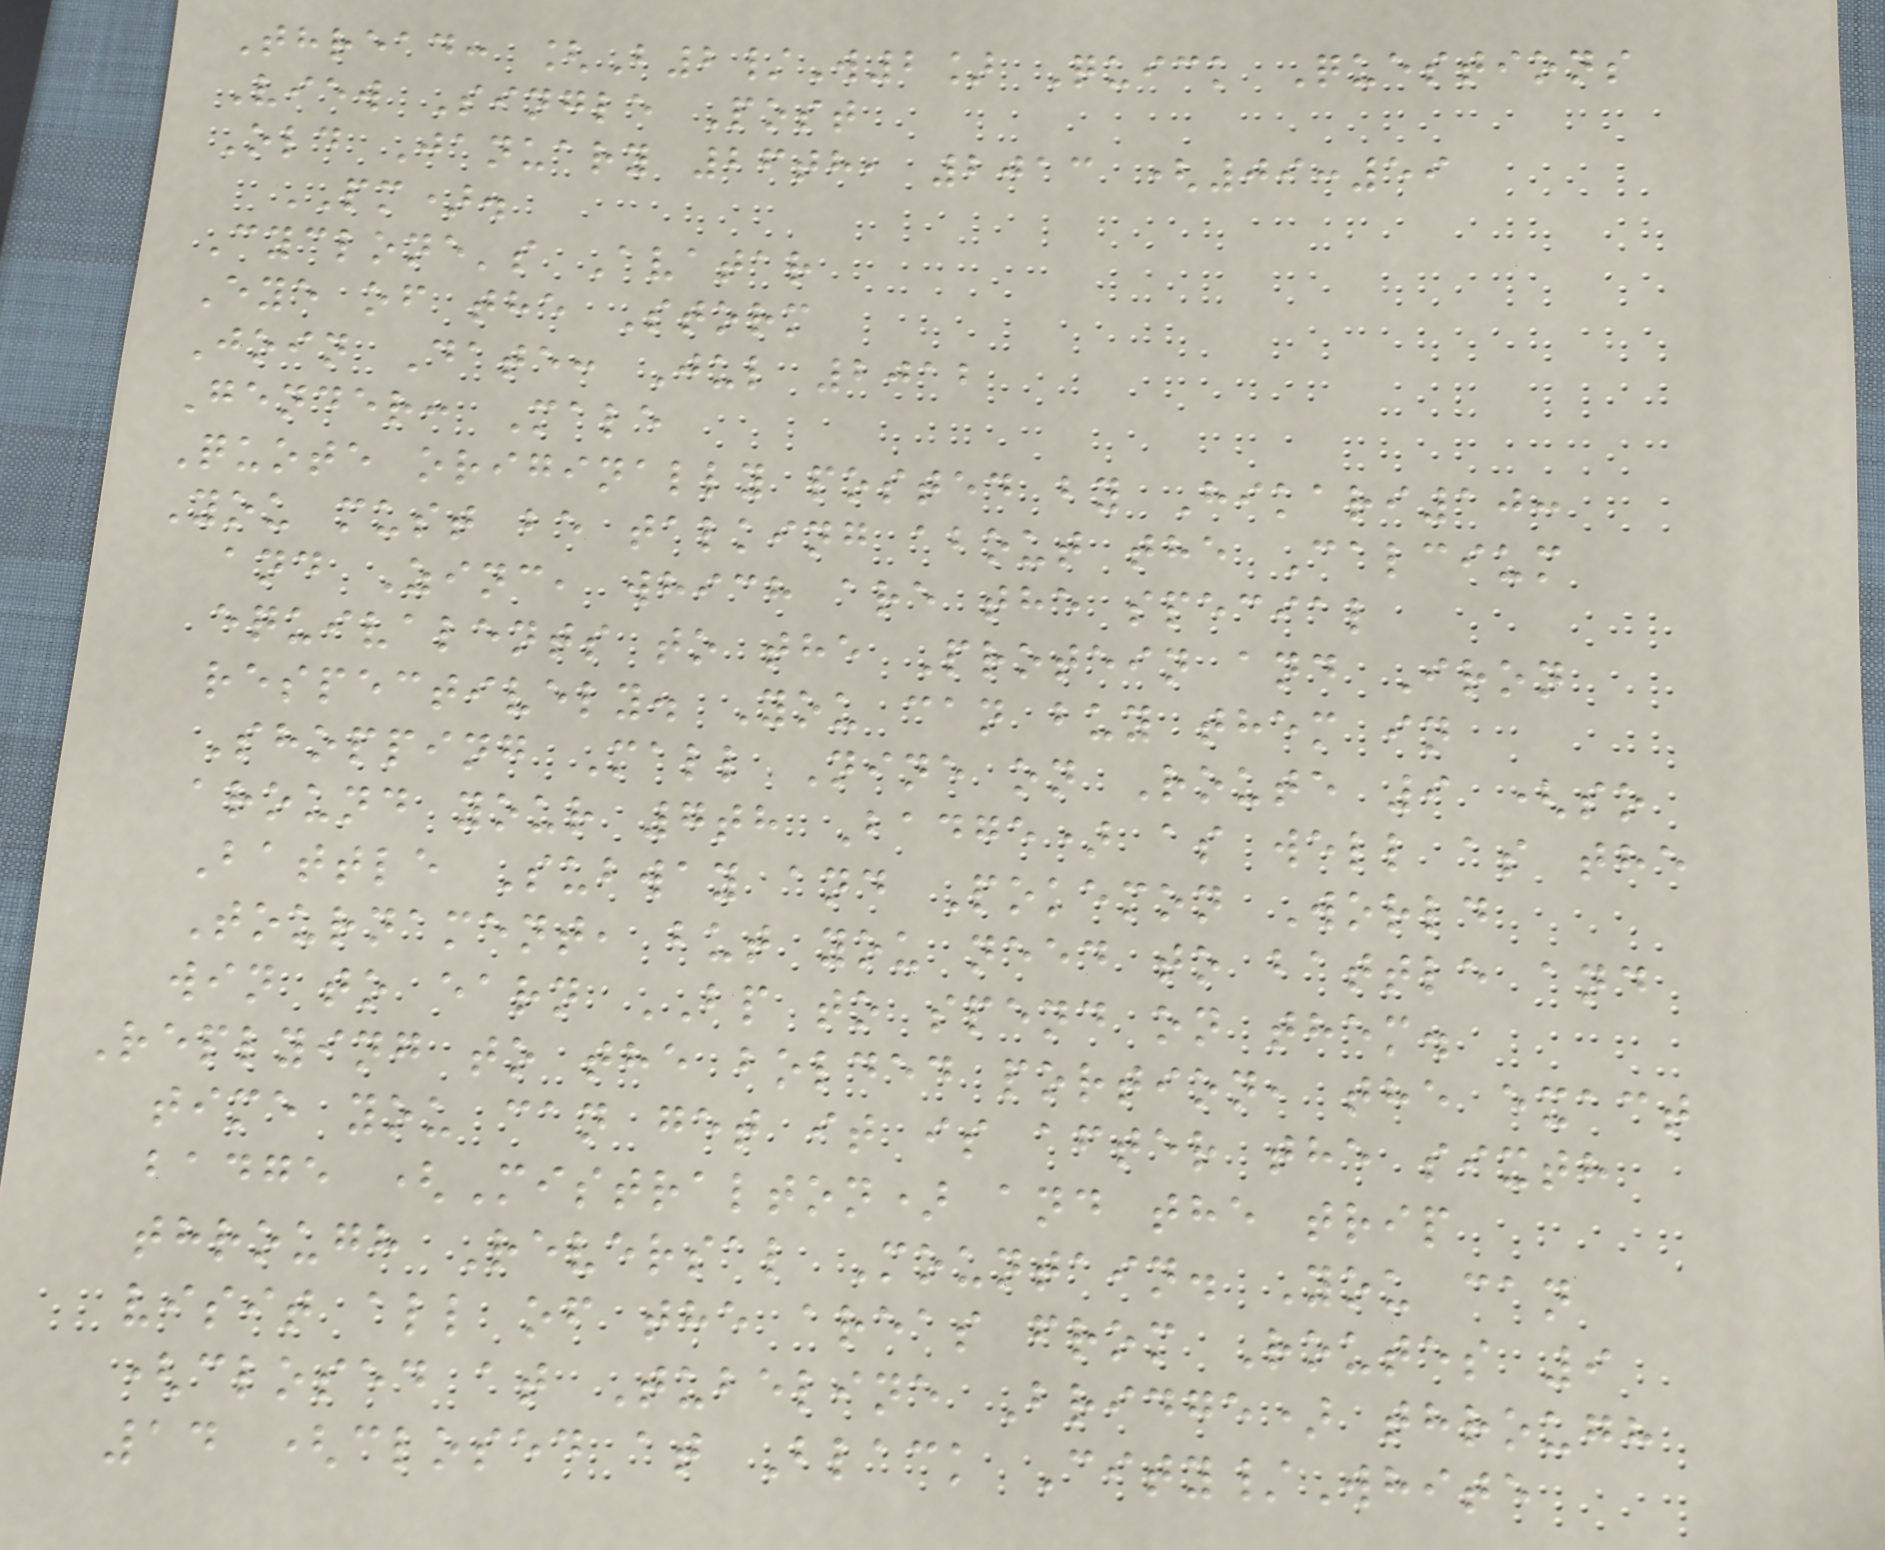Thread: [B2/W2] Quick Questions
View Single Post
Old January 26th, 2013 (09:59
PM).
Cyclone's Avatar
Eye of the Storm
Join Date: Jul 2012
Gender: Male
Quote originally posted by Hikari10:
You must be talking about the Calcium
and Zinc, which are the special
equivalents to the Protein and Iron
respectively. You can buy them in
Shopping Mall Nine on Route 9 (so
around your 7th Badge) as well as the
Battle Subway and Pokemon World
Tournament, but you need to battle and
win to earn BP to spend on them.
Replying to the bolded portion, the exact
time you can get it is after the sixth
badge (Mistralton) and the trip
through Reversal Mountain. You can
visit all of the areas from Routes 9
(closed at Tubeline Bridge) through
14 (closed at Black City/White
